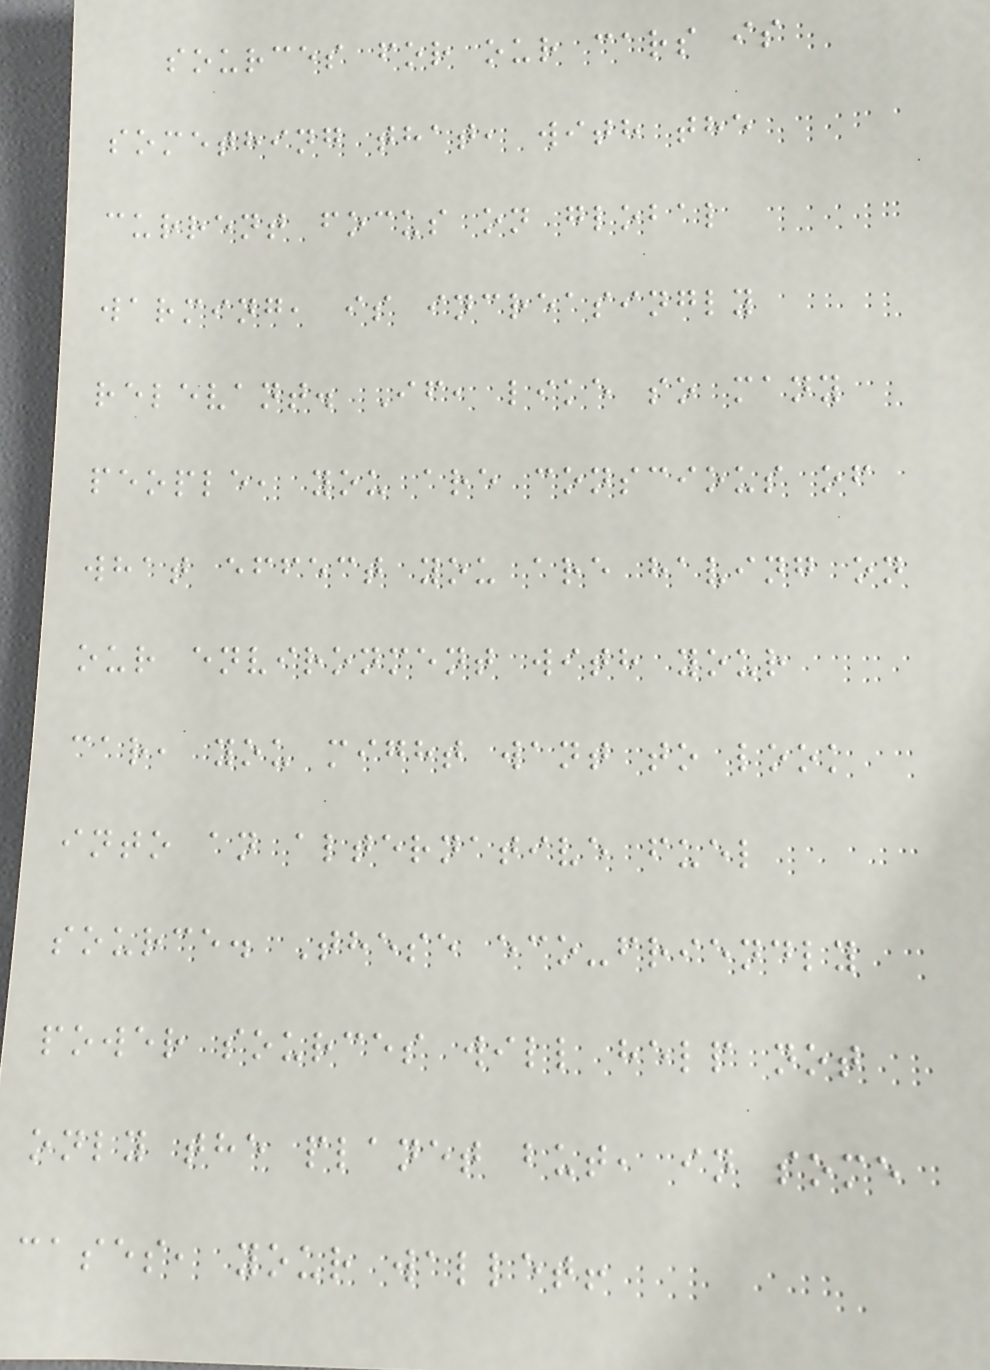sources for our cars is
something that, with the
current focus on global
warming, is increasingly
relevant. If, like so many
people, you are conscious of
what effect you are having on
our environment with your
car, you might want to look
into an alternative fuel
source. These eco-friendly
power sources will help not
only the planet but, in some
cases, your wallet!
